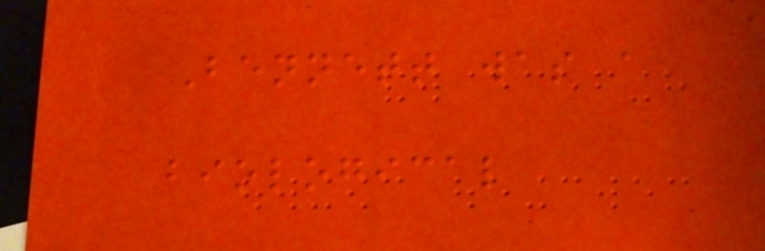Bennett was a
biological
